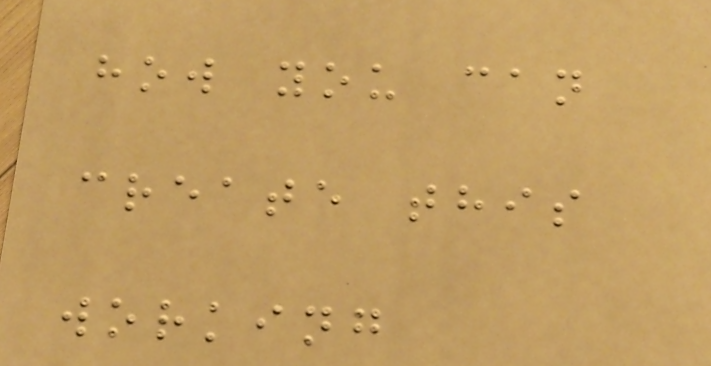how you can
create this
working
